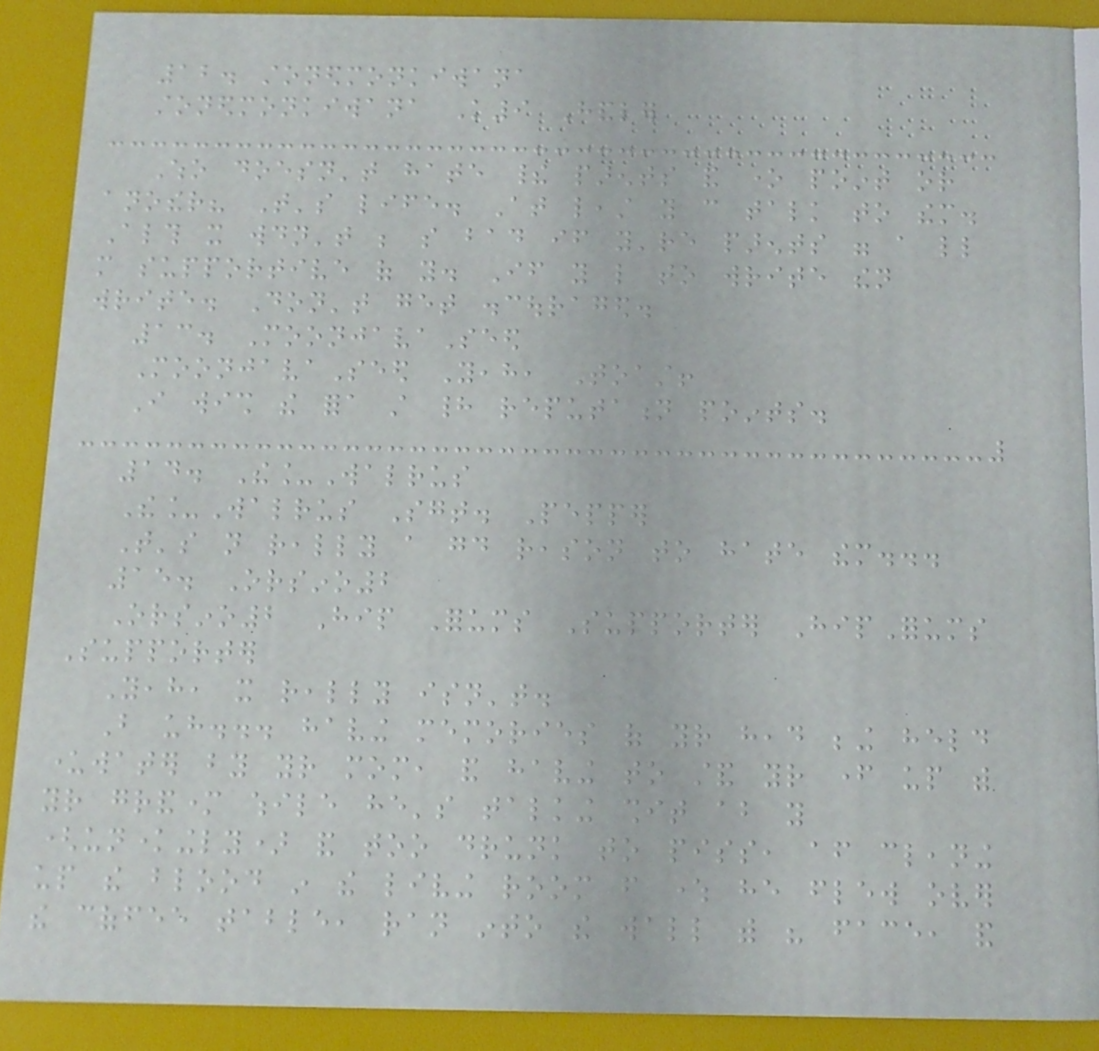12. stonedmonkiwana
stonedmonkiwana K9 Handler
Who doesn't hate their parents and one point or
another? That's life. At least you can talk to them.
Although it wouldn't be so bad if you're parents were a little
more supportive of you. If you like to write then
write. Don't get discouraged.
13. MoonjavaSeed
MoonjavaSeed Yeah, Toast!
I wish the fora still had reputation points.
14. The_Walrus
The_Walrus Sgt. Pepper
That's not really a good reason to hate them...
15. Orsino2
Orsino2 Hip Forums Supporter HipForums
Supporter
Yeah, it really isn't.
But uh... having memories of your head being held
underwater by your mom, and having to stand your father up with
your grandmother while he's talking shit about you
(unknowingly) and too drunk to piss, after cleaning
up the blood in the living room from where he flew over
the coffee table, ran into the wall with his face, and
